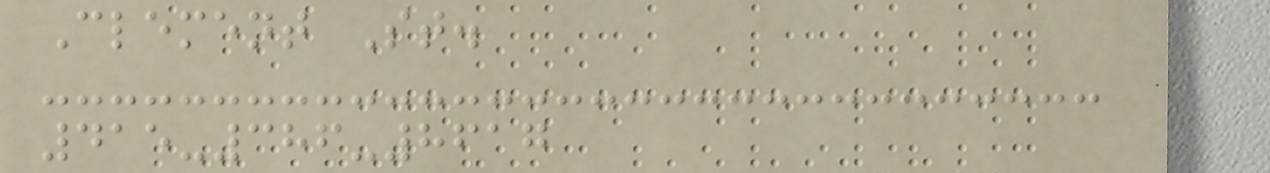Clement St.
415-386-8617
